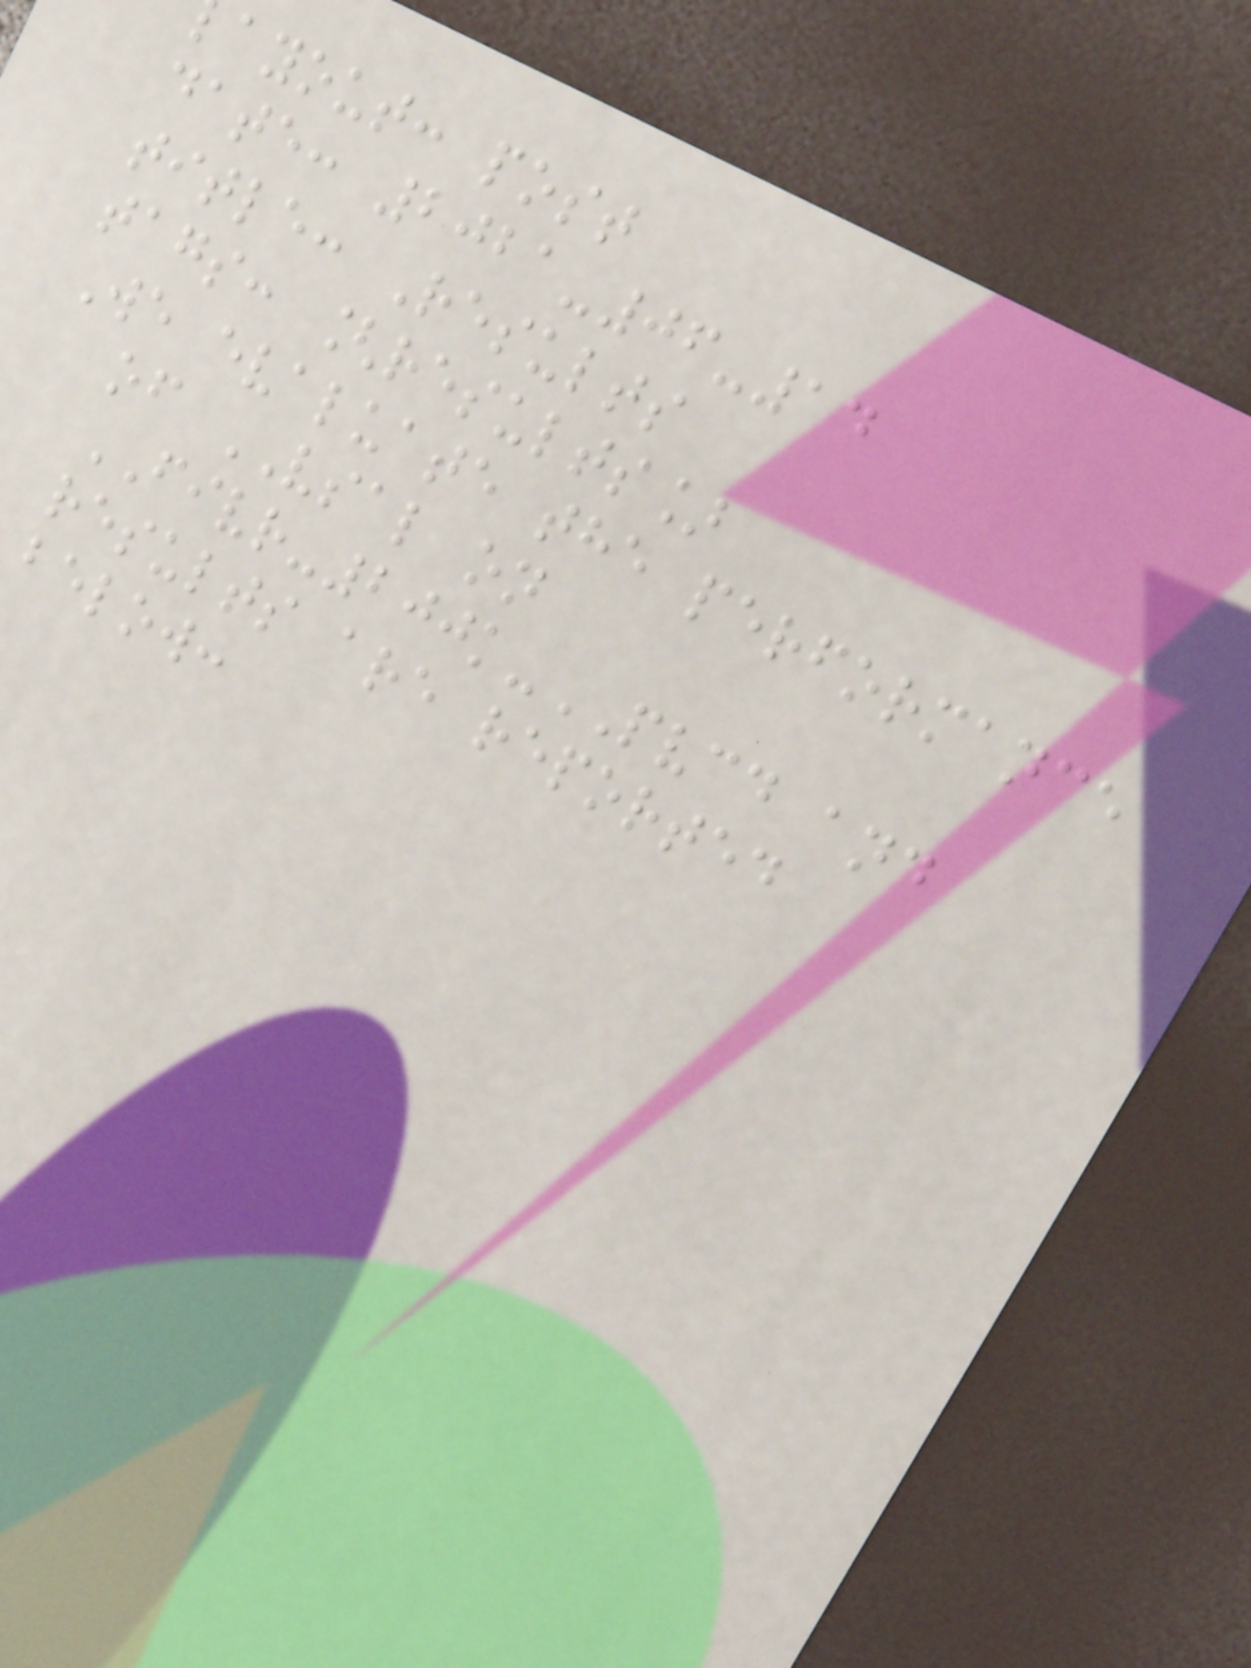ayout: post
date: 2021-06-14
title: Results
tags: [results]
We evaluate the performance
of VSAL on
FIVR-200k-PVCD and
results are reported
below:
